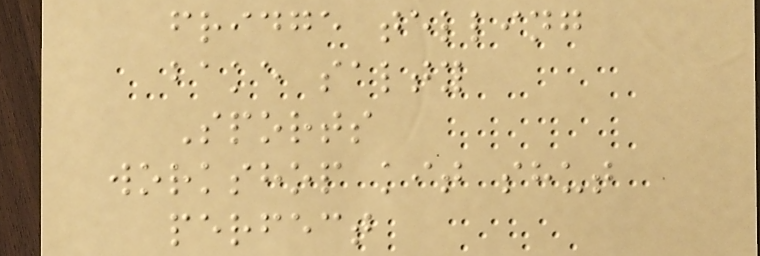fridge telling
bake salty
Sports
workshop kit shut
perfect
